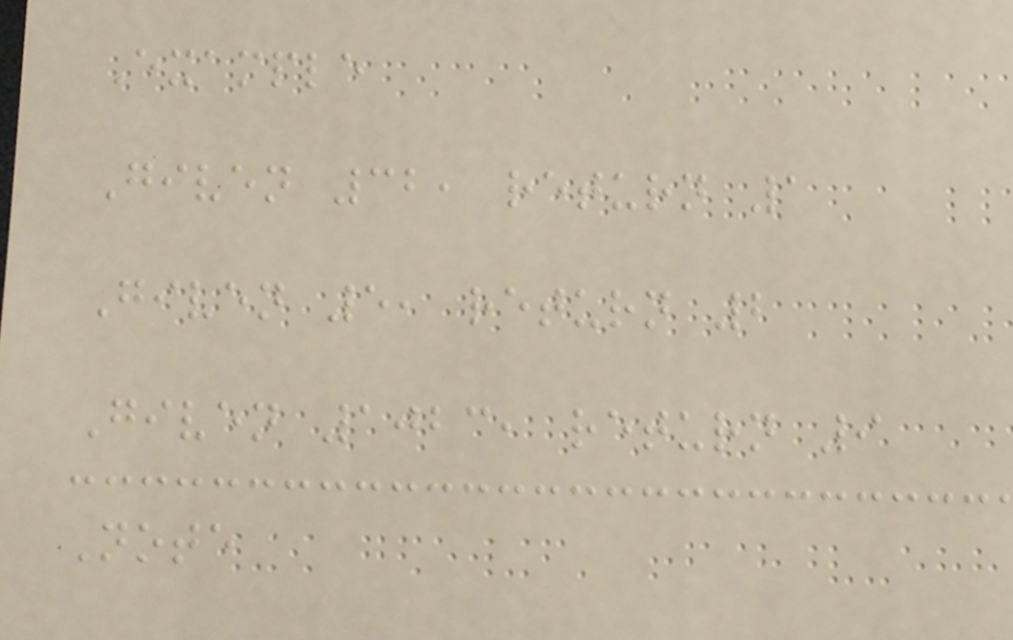Example
Given 32, return 1
Given 5, return 2
Given 1023, return 9
Note
